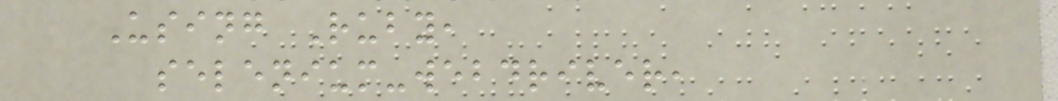Using Ruby,
selenium-webdriver,
